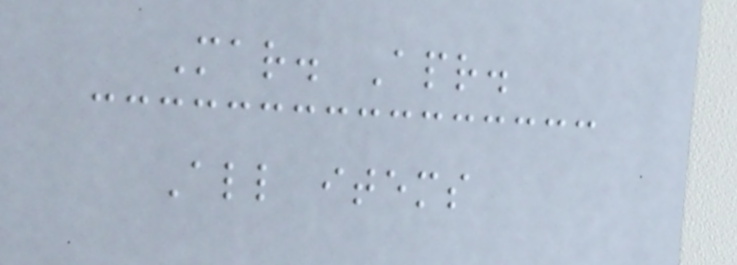Mar. Apr.
All items
